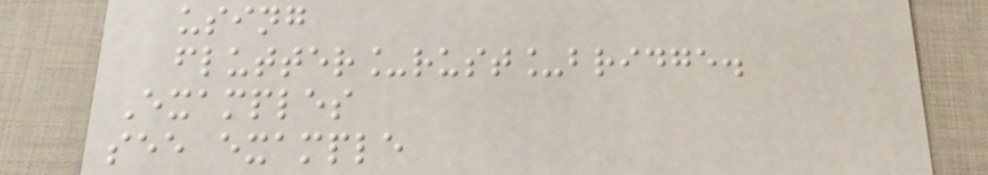using
flutter_rust_bridge.
Examples
see example
